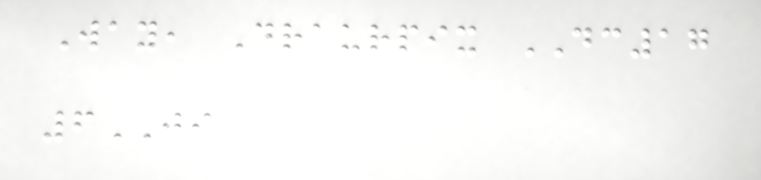Way, Draurpix DC17
6JI
